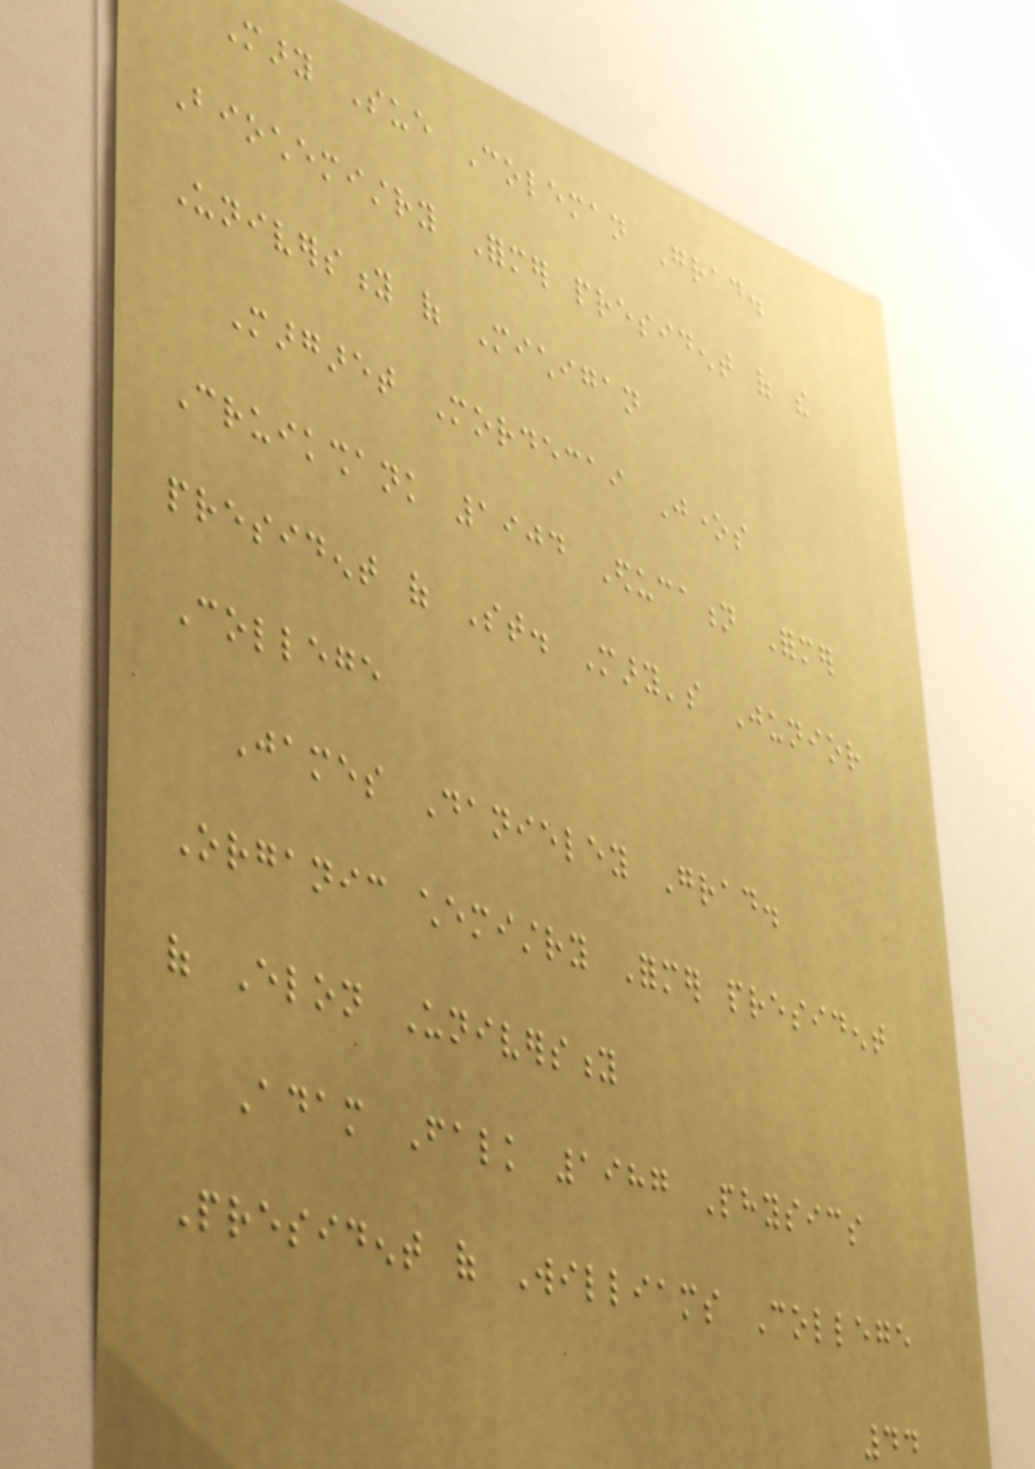Mary Sue Coleman Grad.
Biochemistry Former president of the
University of Michigan
Margaret Mordecai Jones
Cruikshank 1904 Education Former
president of St. Mary's Junior
College
James Danieley Grad.
Organic chemistry Former president
of Elon University
Adam Falk 1987 Physics
President of Williams College
44
